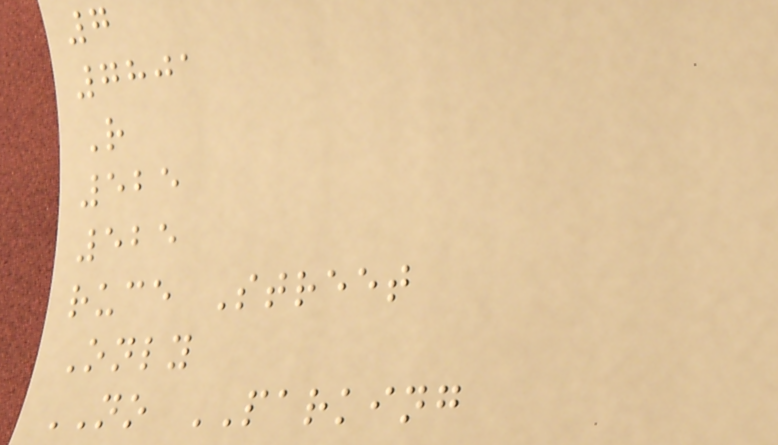7
7801
R
525
525
ruce Street
Only
NO PARKING
